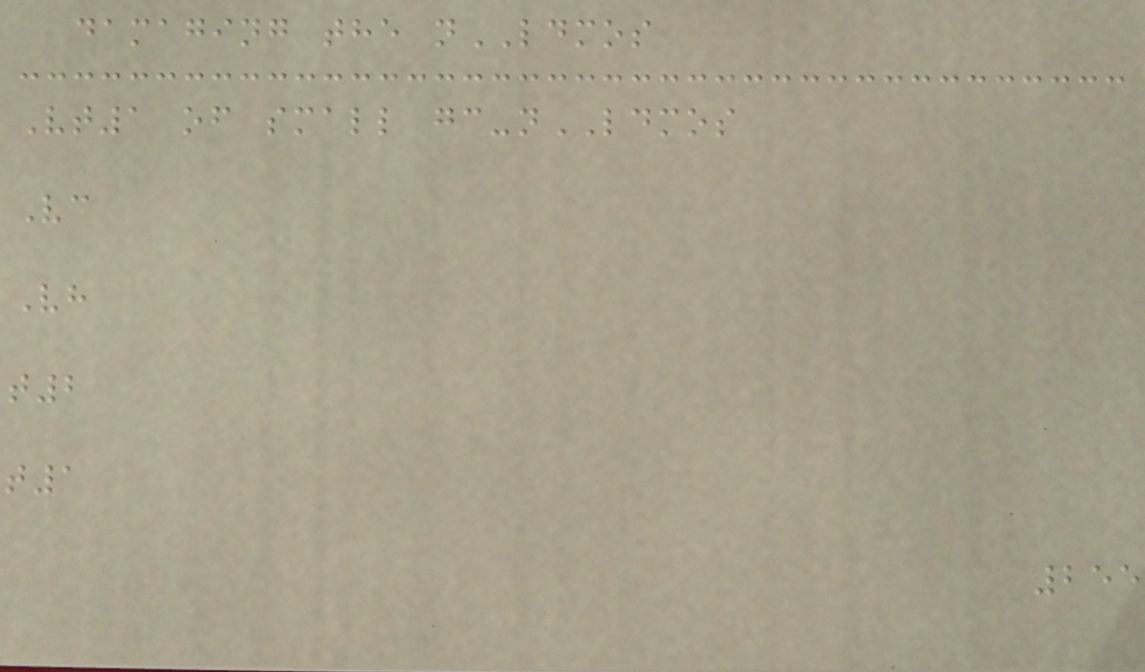damaging the nLDMOS
Vt1 of small gc-nLDMOS
Vc
Vh
t2
t1
255
